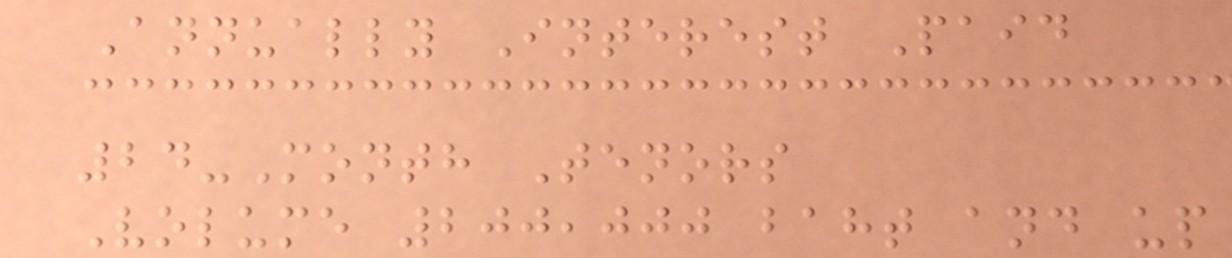Annually Interest Paid
24-Month Tenors
Volume 200,000 baht and up
